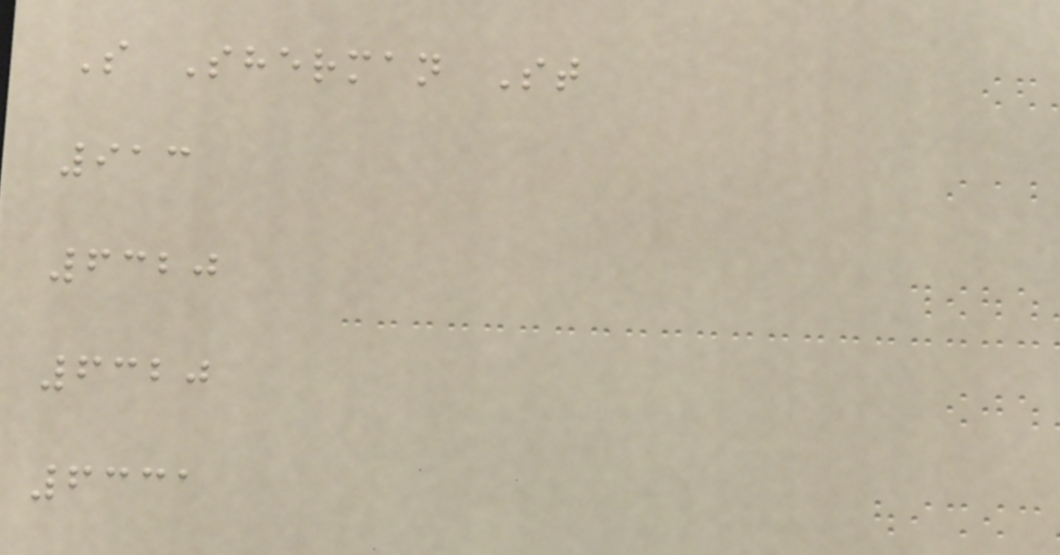S Sherman St
913
6320
6320
6331
